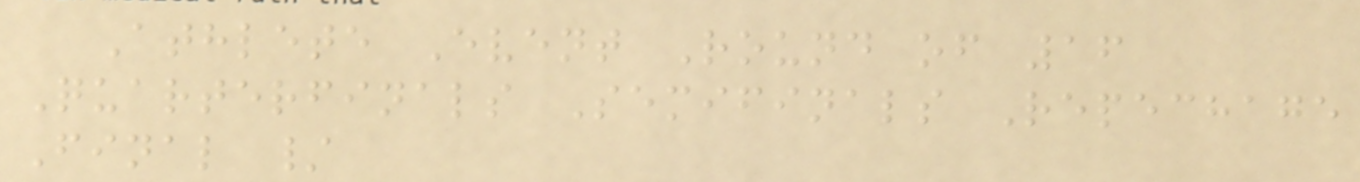Athlete Event Round of 16
Quarterfinals Semifinals Repechage
Final /
